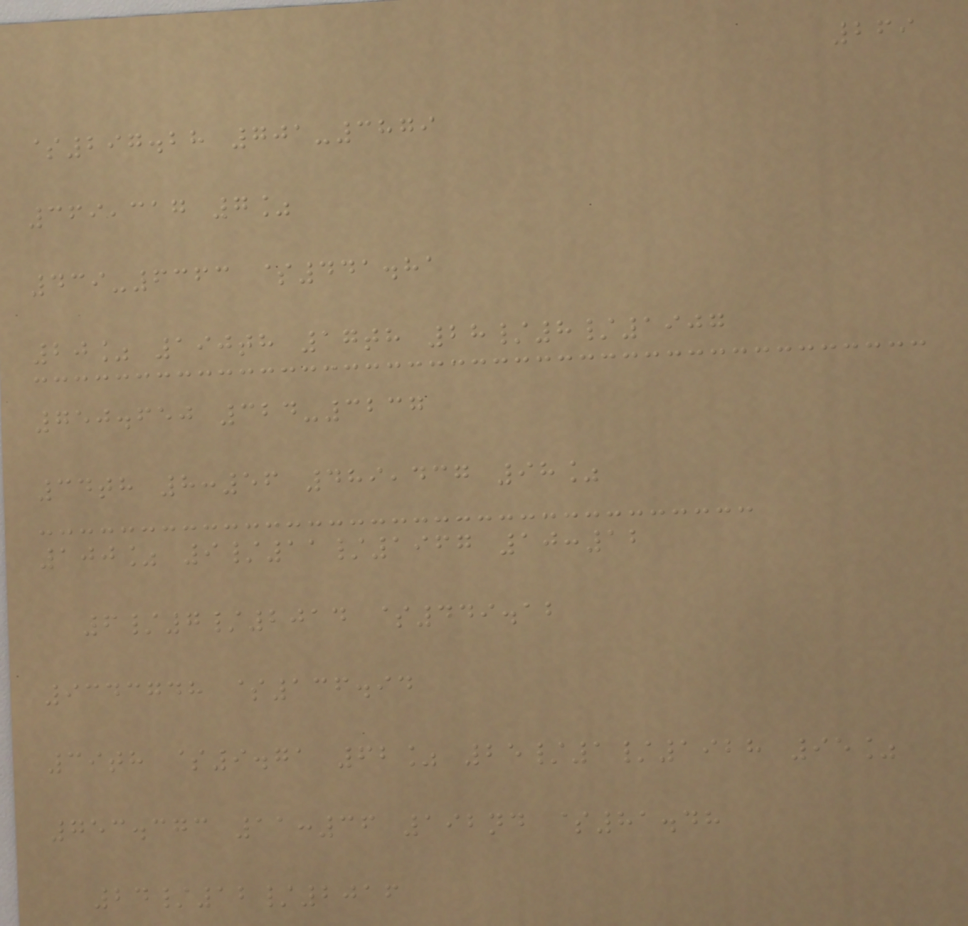269
$297.28 701-3879
369,317 7%
439-6363 $441.81
20% 190th 17th 28/8/1907
750.650 324-3237
34th 8:56 489,437 98%
100% 9/11/1967 10:12
6/7/2014 $449.12
9343748 $136.94
39th $9.71 62% 25/1/1928 95%
753.373 11:36 192nd $81.48
24/12/2016
